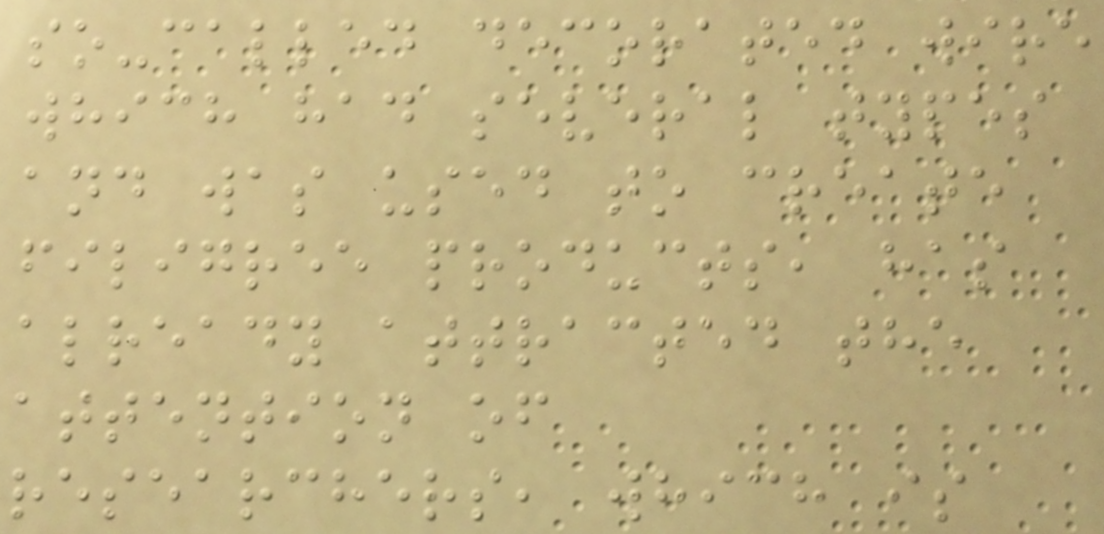so-called decorated wire
which had several types
and was used to create
filigree products, has
already attracted the
attention of
researchers, which is
